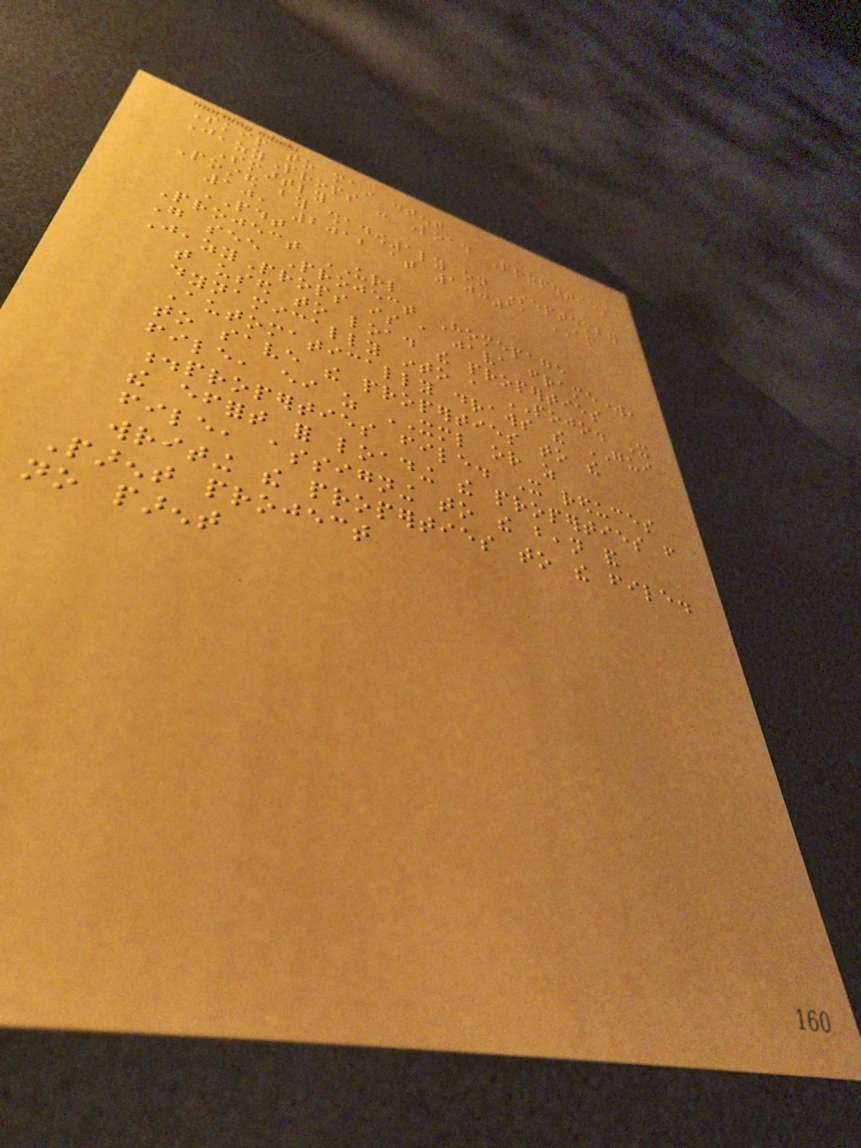Skip to main content
JeazyProps - Load Properties
Smartly
Posted by shadow1ly on September
10, 2012 at 10:11 AM
PDT
Project URL
Go see Project Homepage
JeazyProps is a java framework,
that used to load the properties
dynamically into a POJO. It
Automatically draws the GUI
to save the properties to the
file, either as XML or as
.properties file. It reduces
the effort for loading the properties from
file, assigning to the bean and
writing the properties to the file.
Parent project
no parent
